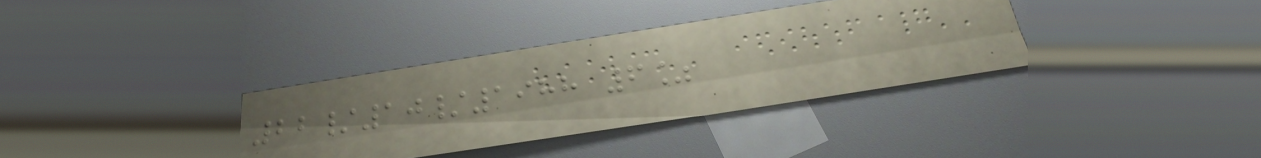22/10/1988 6%
